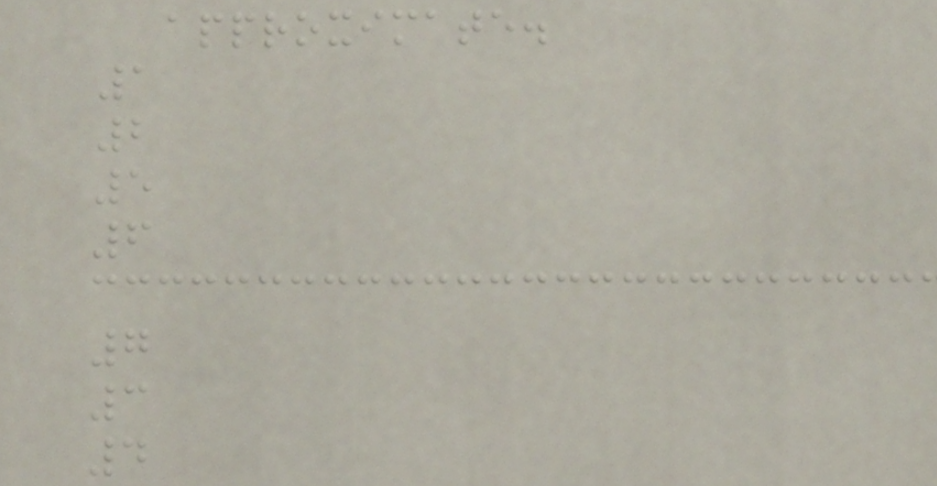approximate.
1
2
5
6
7
3
4
